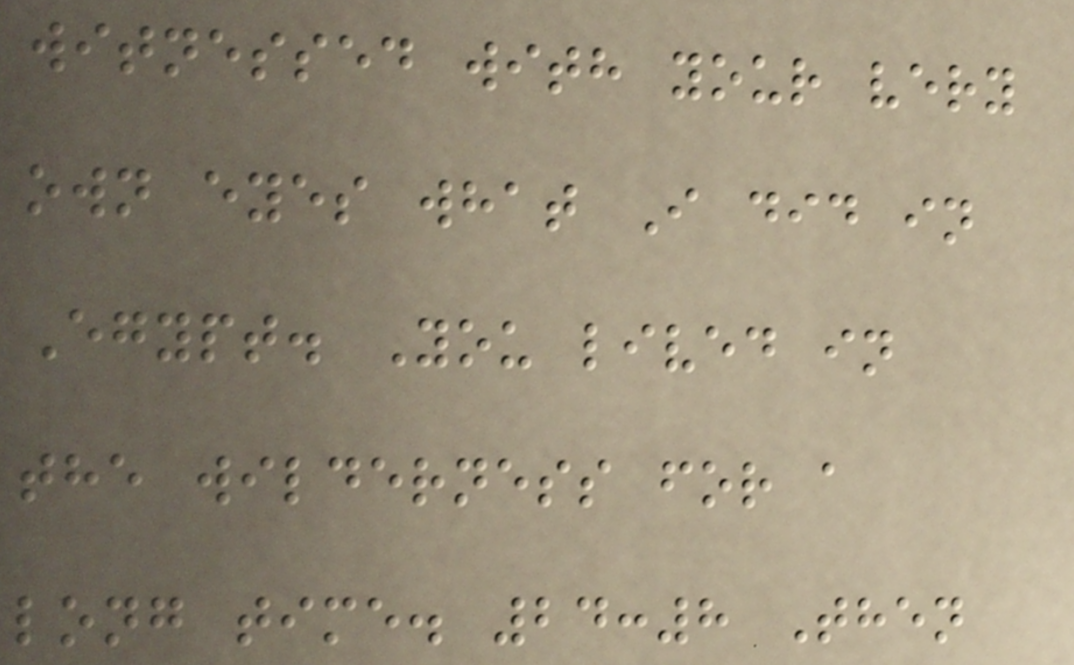witnessed with your very
own eyes what I did in
Egypt. You lived in
the wilderness for a
long time. 24:8 Then
